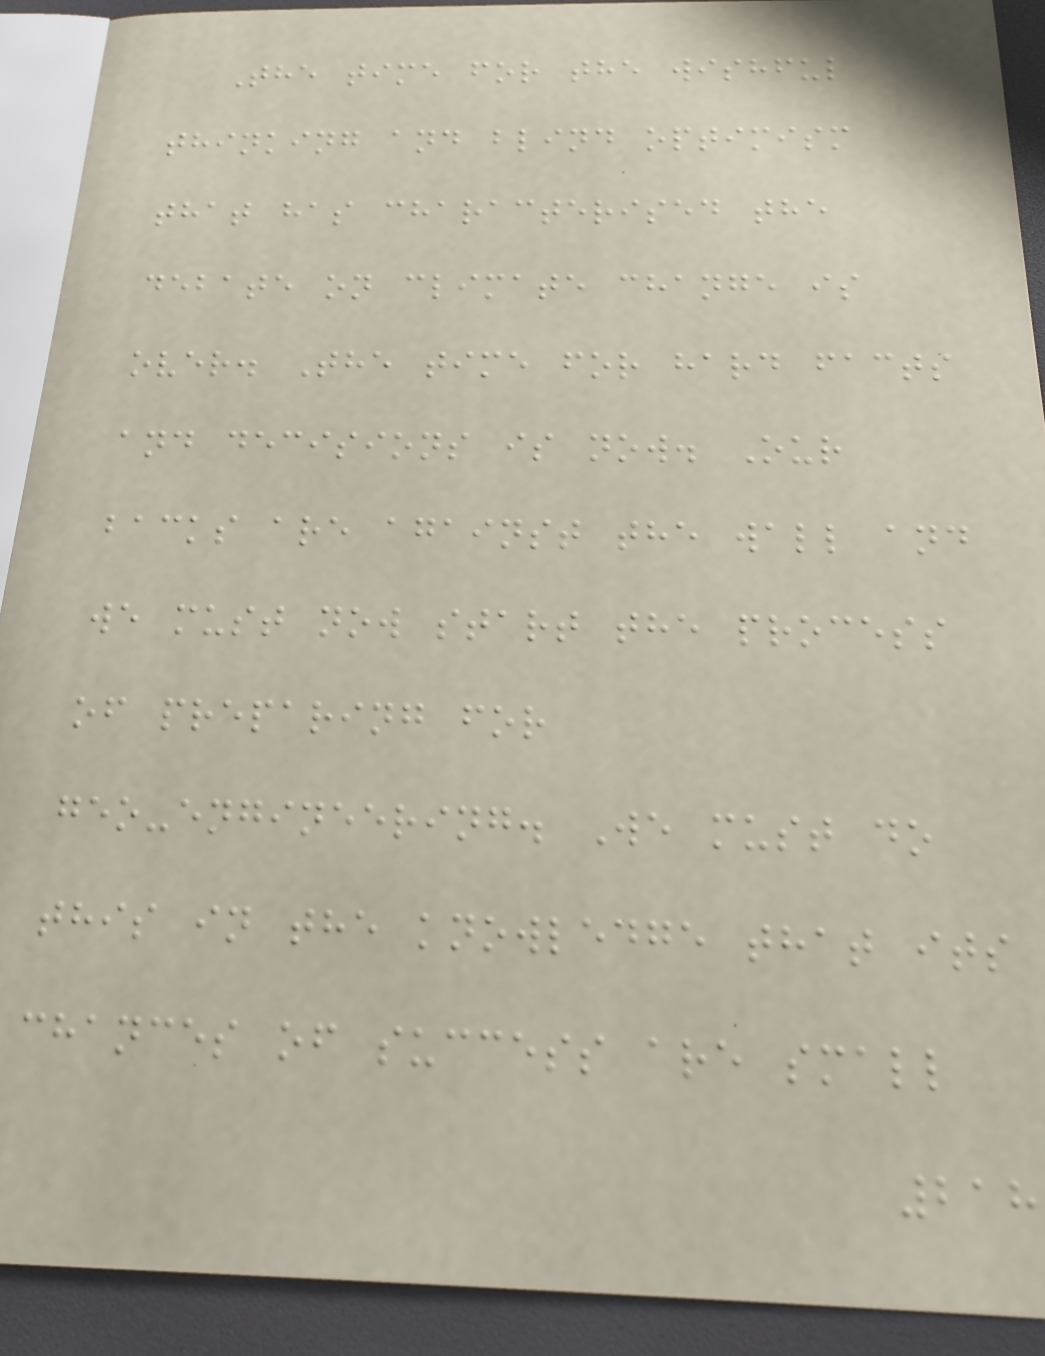The time for the wishful
thinking and blind optimism
that has characterised the
debate on climate change is
over. The time for hard facts
and decisions is now. Our
backs are against the wall and
we must now start the process
of preparing for
geo-engineering. We must do
this in the knowledge that its
chances of success are small
218
